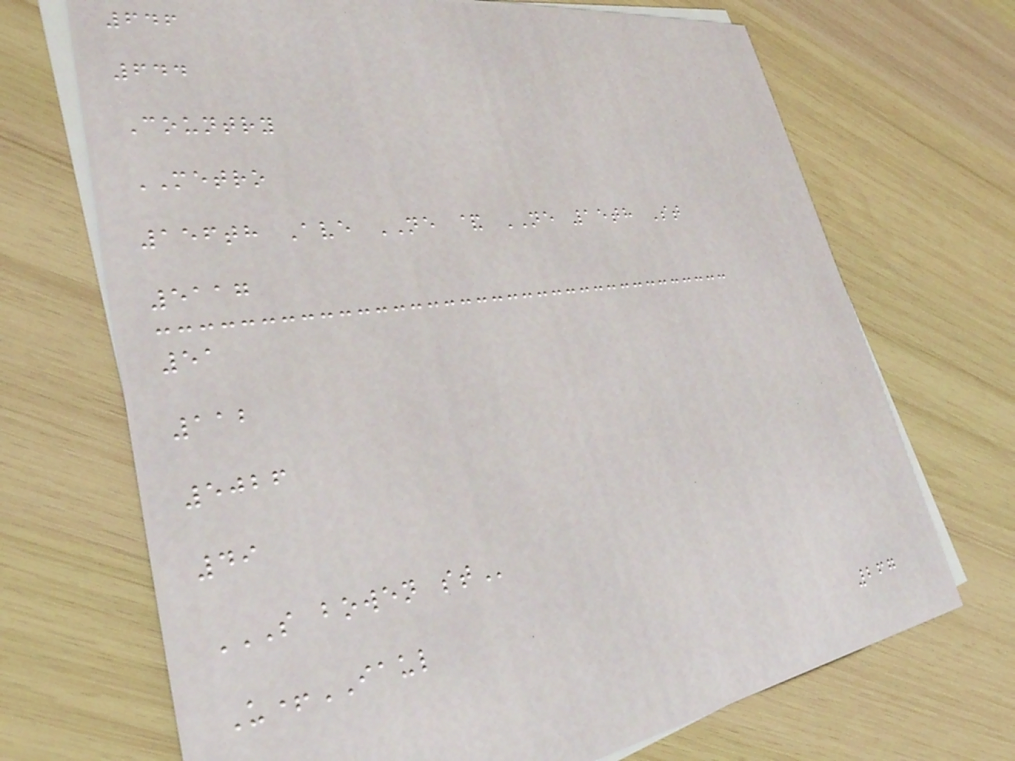646
644
Country
METRO
156th Ave NE & NE 15th St
5117
51
112
5026
49
S BOWEN ST
U+IAUL
267
